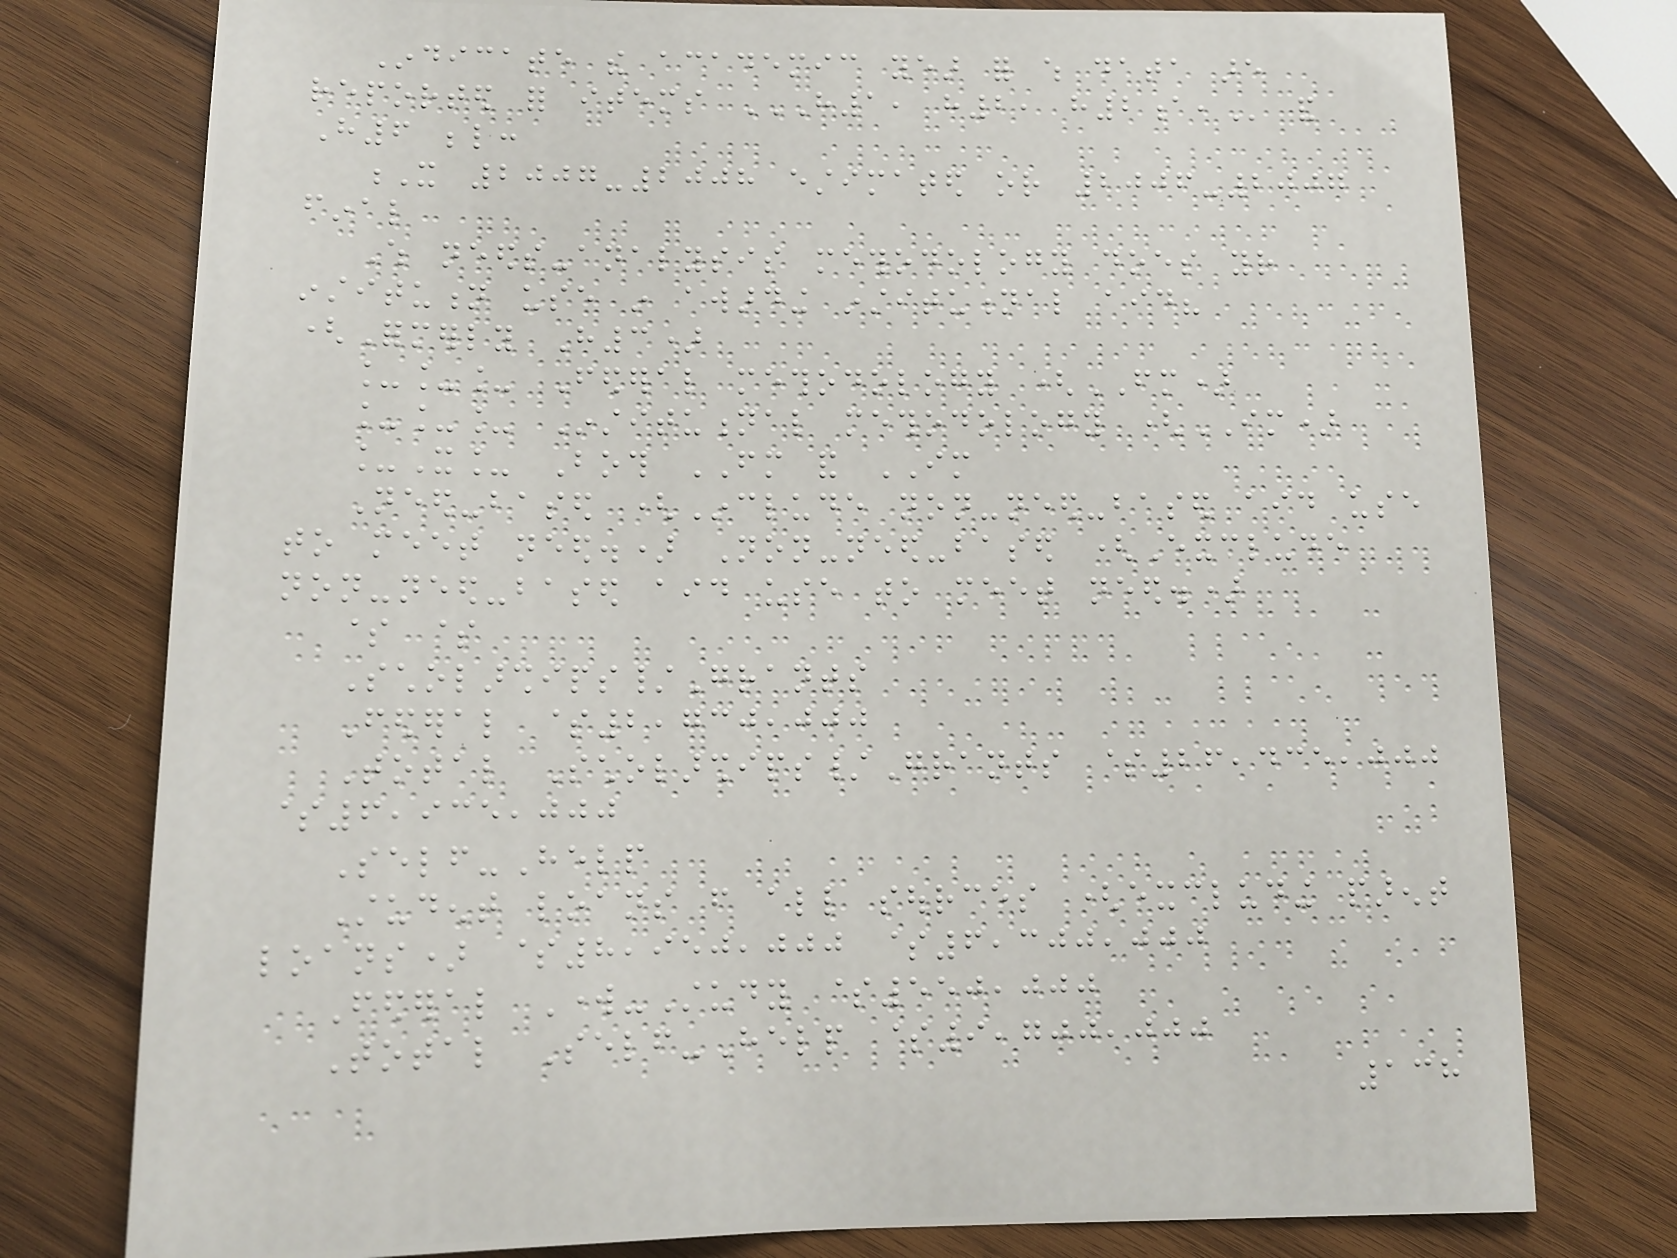Indicate the academic year for which data are
reported for items H1, H2, H2A, and
H6 below:
X 2007-2008 estimated or 2006-2007
final
Which needs-analysis methodology does your
institution use in awarding institutional aid?
(Formerly H3)
___ Federal methodology (FM)
___ Institutional methodology (IM)
_X_ Both FM and IM
Need-based (Include non-need-based aid use
to meet need.) Non-need-based (Exclude
non-need-based aid use to meet need.)
$ $
Scholarships/Grants
Federal $2,730,000
Total Scholarships/Grants $26,435,000
$6,935,000
Self-Help
Student loans from all sources (excluding parent
loans) $8,950,000 $6,300,000
Federal Work-Study $550,000
Total Self-Help $9,700,000
138
